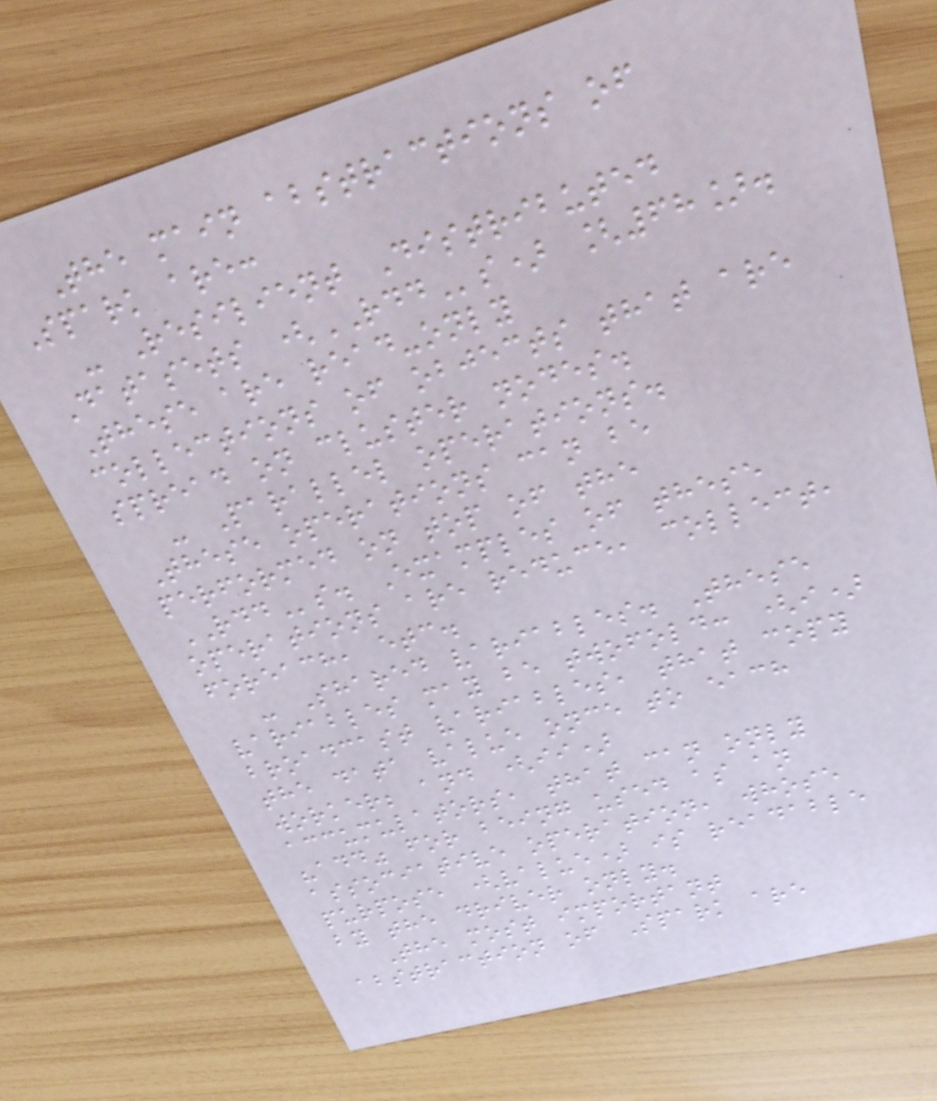The main abstractions of
Spark are:
- Resilient Distributed
Datasets (RDDs) [68].
These are read-only
collections of objects that are
spread on cluster nodes.
- Parallel operations.
These operations can be
performed on top of the
RDDs. Examples of these
operations are reduce, collect,
foreach, etc.
- Shared variables. These
variables may be twofold: (i)
broadcast variables, that copy
the data value once to each
worker; and (ii)
accumulators, that can only
"add" for being used as an
associative operation, whose
purpose (value) is readable
by the driver only.
The most important
abstraction of Spark are
